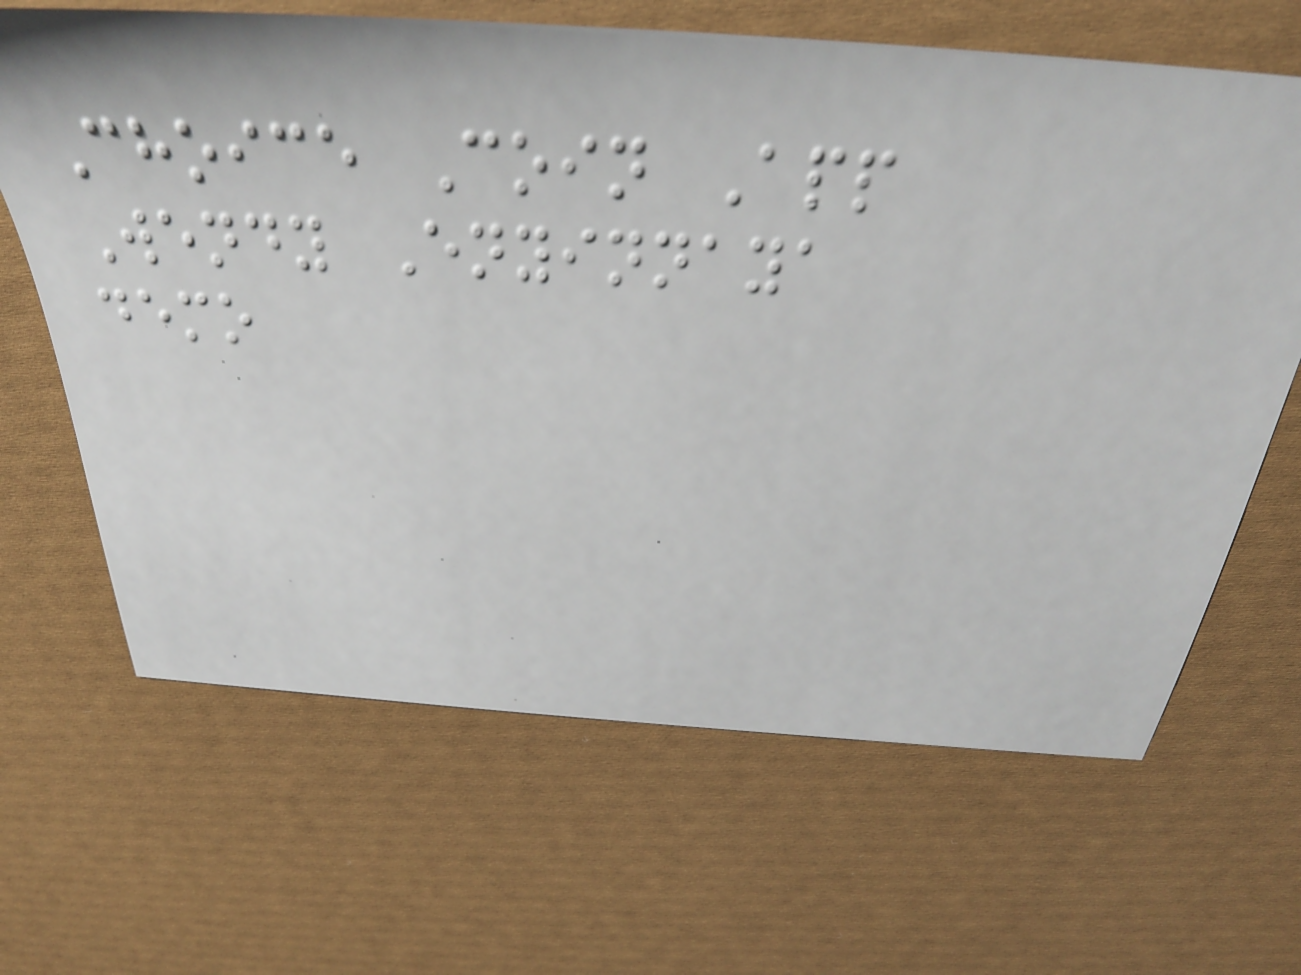Choice Coin App
Wendy Enyinnaya
demo
